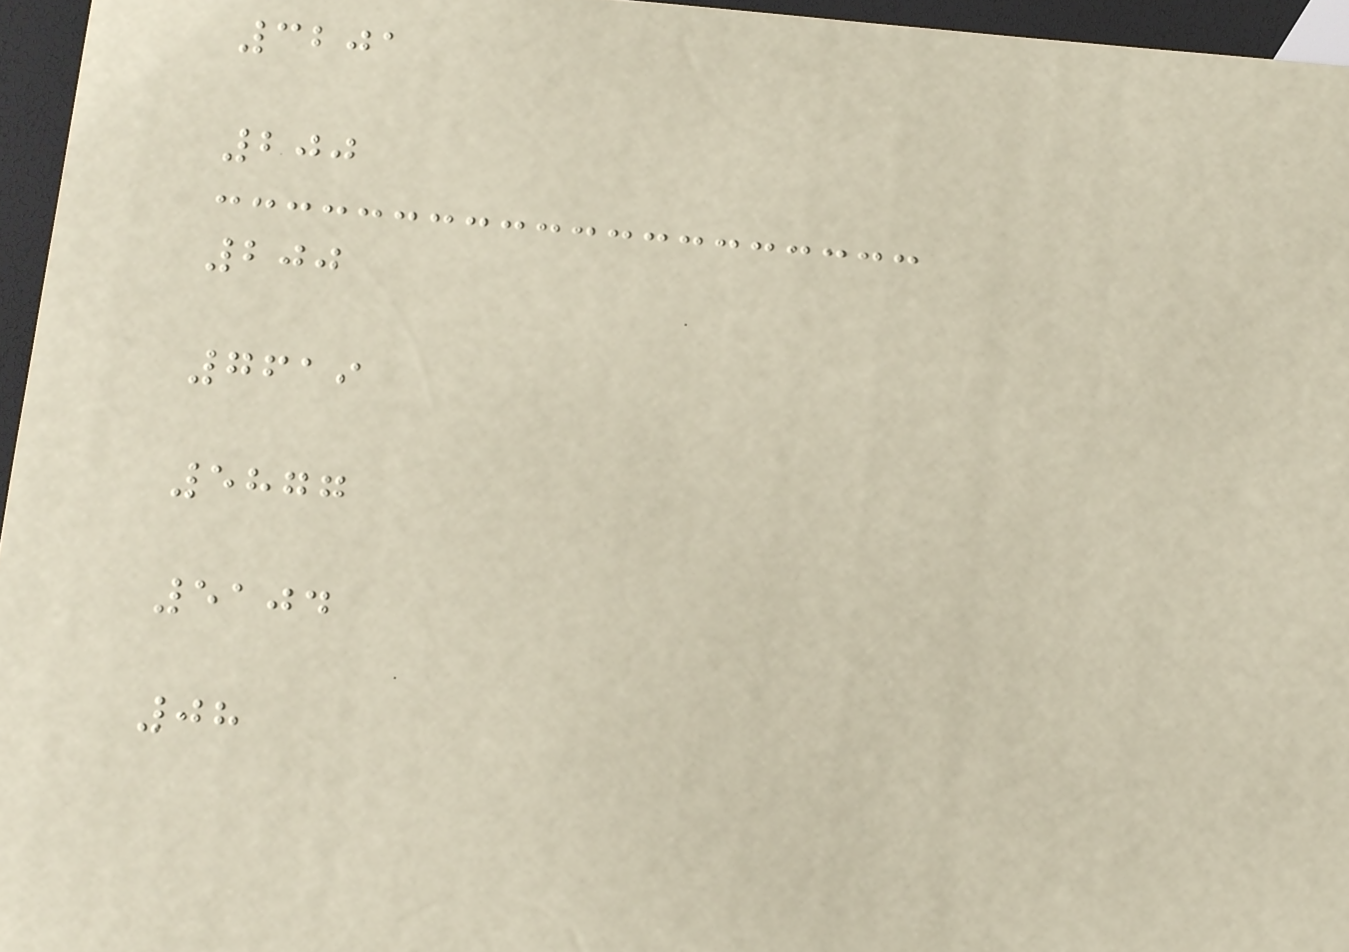3201
200
200
7619
5877
5104
08
